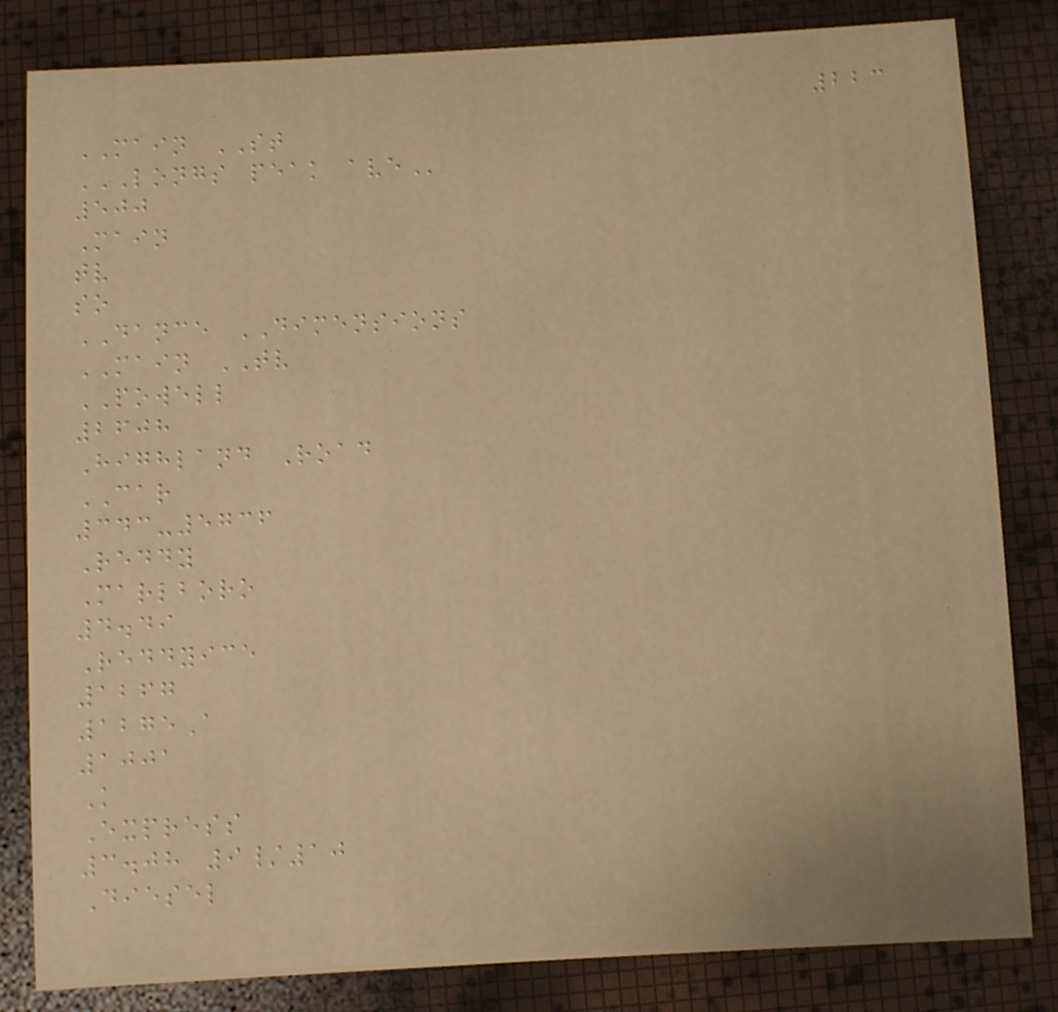223
MAIN ST
LONGS PEAK AVE
500
Main
tv
so
DANCE DIMENSIONS
MAIN TV
POWELL
2608
Highland Road
CAR
343-5736
Reddy
Marlboro
4.49
Reddyice
1267
1275A
1001
K
Express
3.08 9/10
Diesel
